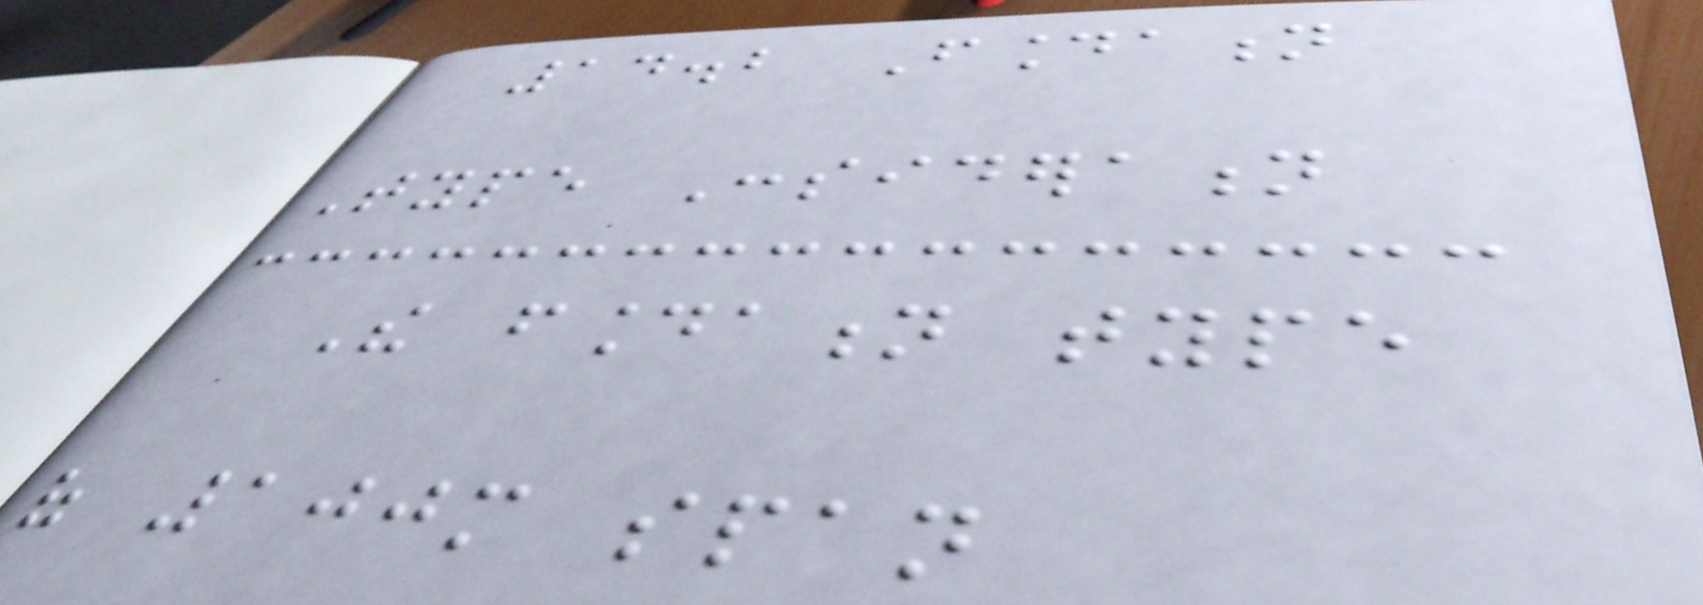14.2 Foundation
Type Consideration
The foundation type
of 100m span
